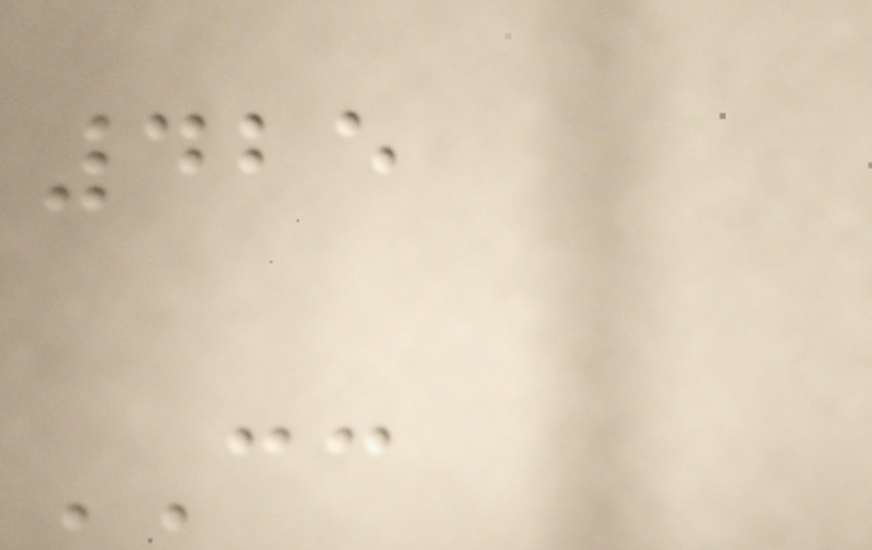425
CC
